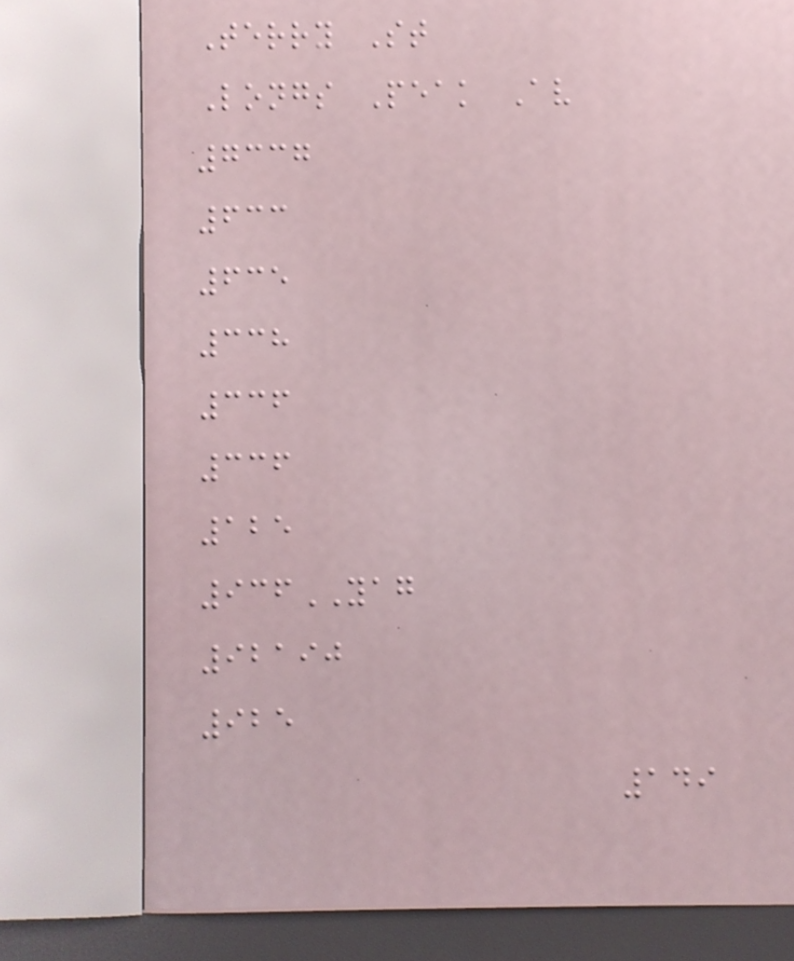Terry St
Longs Peak Av
7337
633
635
338
336
336
125
936YAG
92190
925
149
